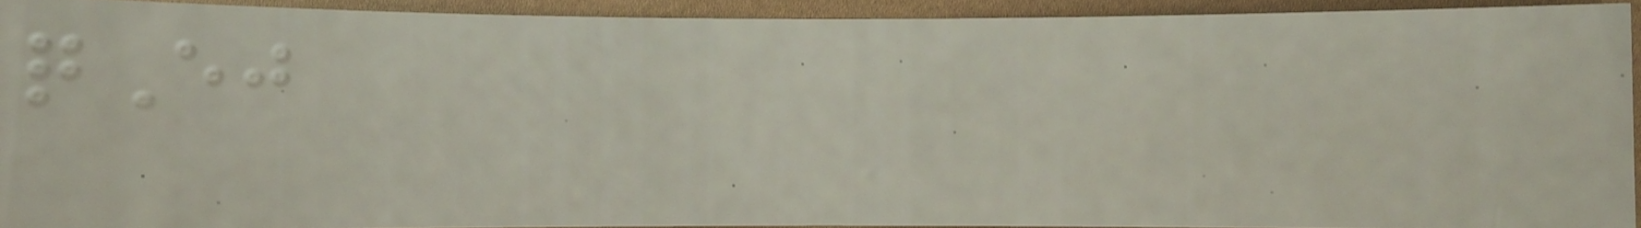qEj
